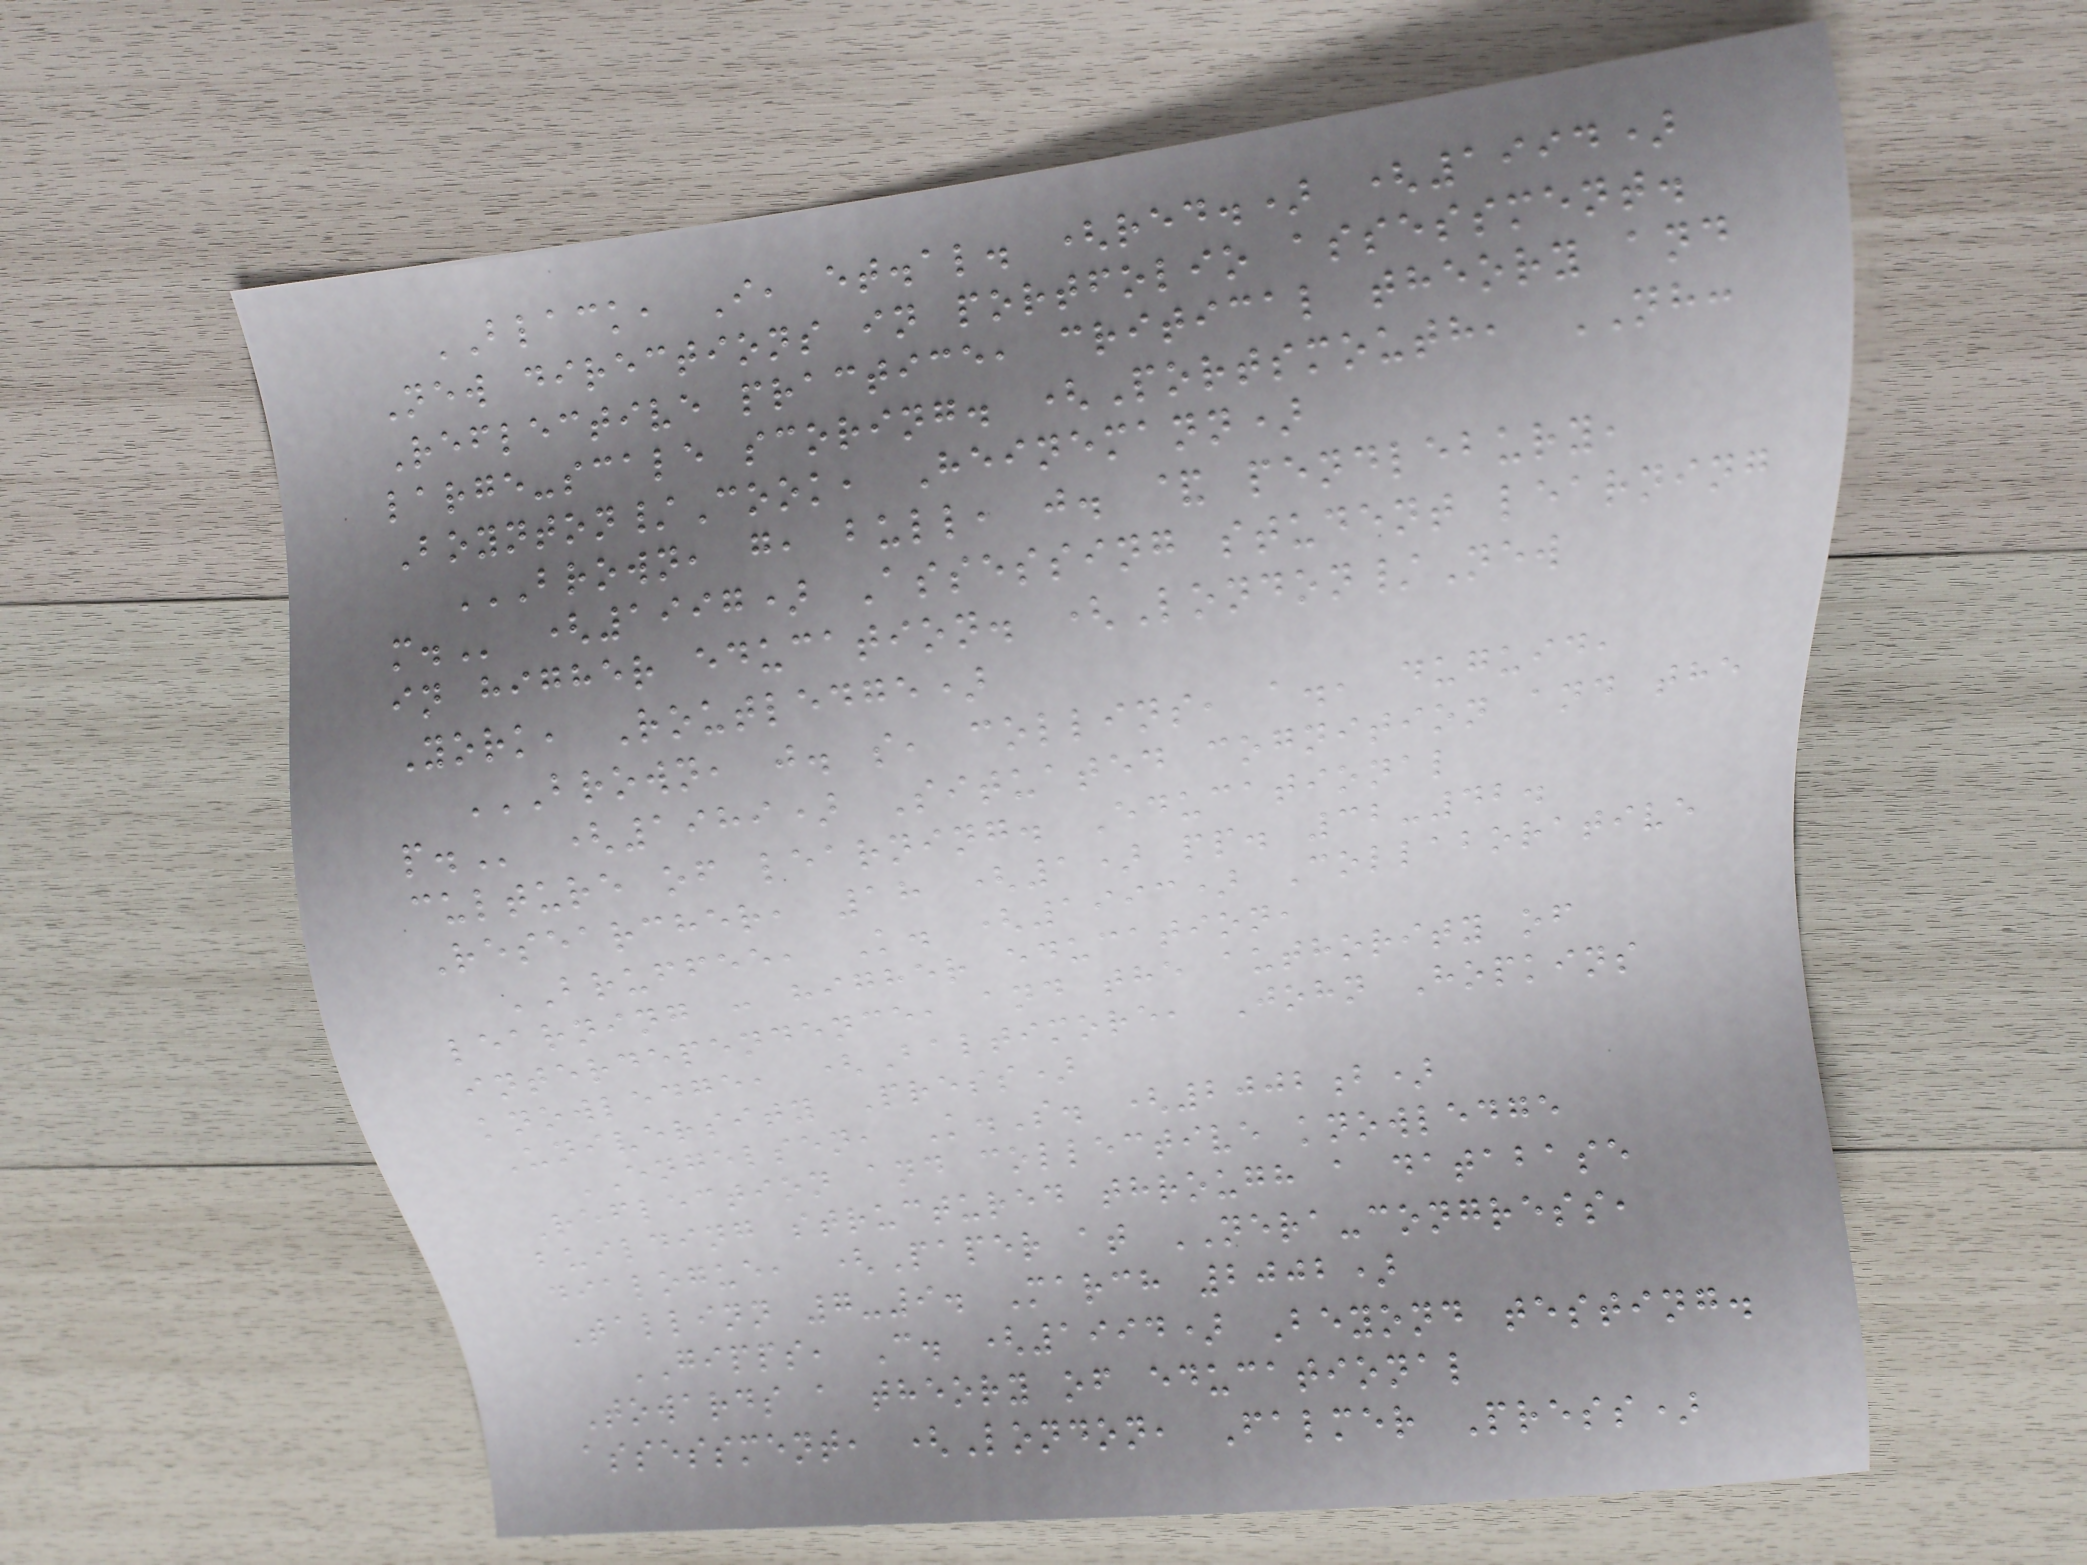BLACK, I, et.al. (red.) (1994)
New directions in portfolio assessment.
Reflective practice, critical theory and
large-scale scoring. (Portsmouth, NH:
Boynton/Cook, Heinemann)
BROWN, G, BULL, J. & PENDLEBURY,
M. (1997) Assessing student learning
in higher education. (London/New
York, Routledge)
BROWN, J. S, COLLINS, A., DUGUID,
P. (1989) Situated cognition and the
culture of learning. Educational
Researcher, 18 (1) pp. 32-42.
BRUFFEE, K. (1993) Collaborative
learning : higher education,
interdependence, and the authority of
knowledge, (Baltimore, John Hopkins
University Press)
ENGELSEN, K.S. (2002b)
Reflection and collective knowledge
building structured through a database
dialogue, (Paper at NERA-congress,
Tallinn 7-9. March 2002)
GIPPS, C. (1994) Beyond testing.
Towards a theory of educational
assessment, (London, Falmer Press)
